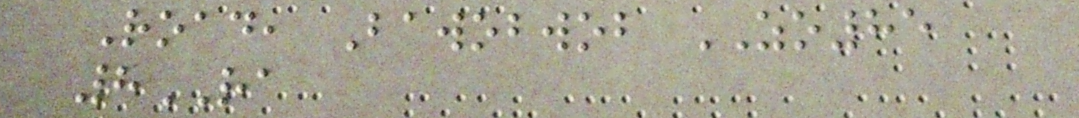Road, Bawobwob ZO85
8RA
